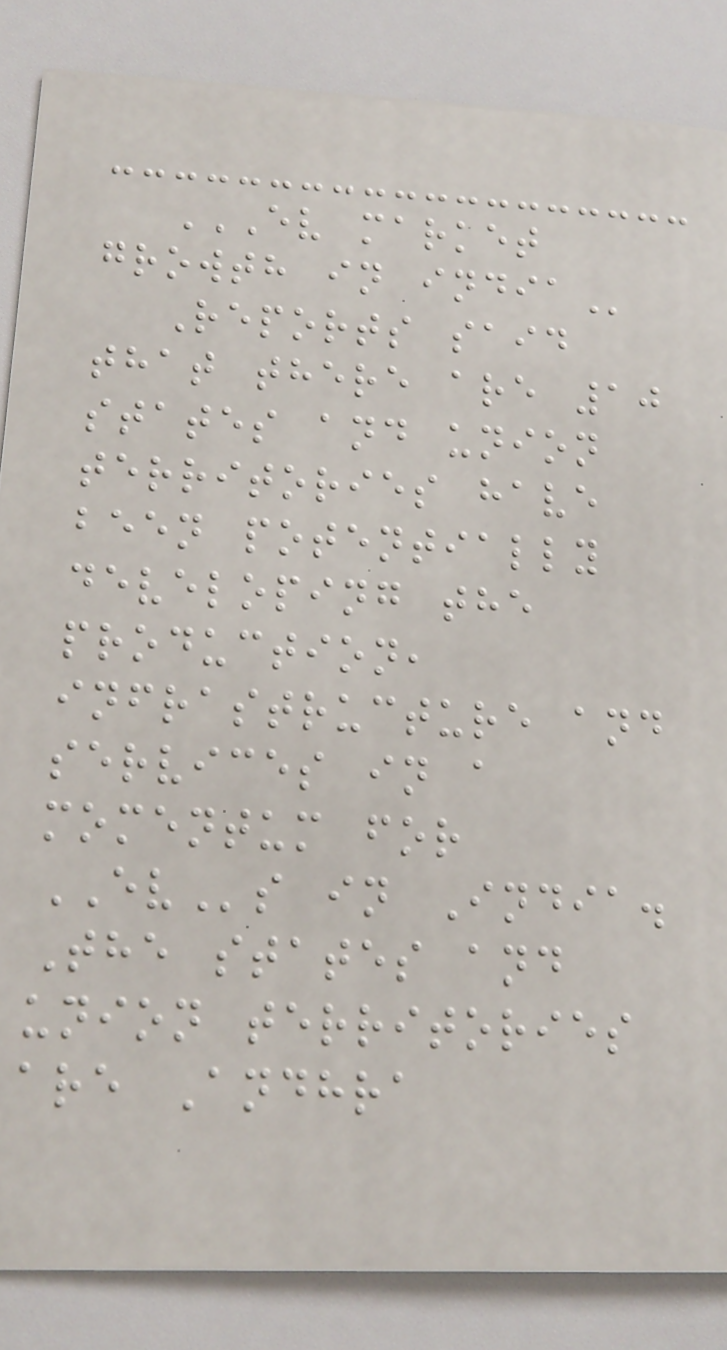EV MARKET
GROWTH IN INDIA
Reports said
that there are 10
states and union
territories have
been potentially
developing the
production,
infrastructure and
services in a
momentum for
EVs in India.
The states and
union territories
are Andhra
